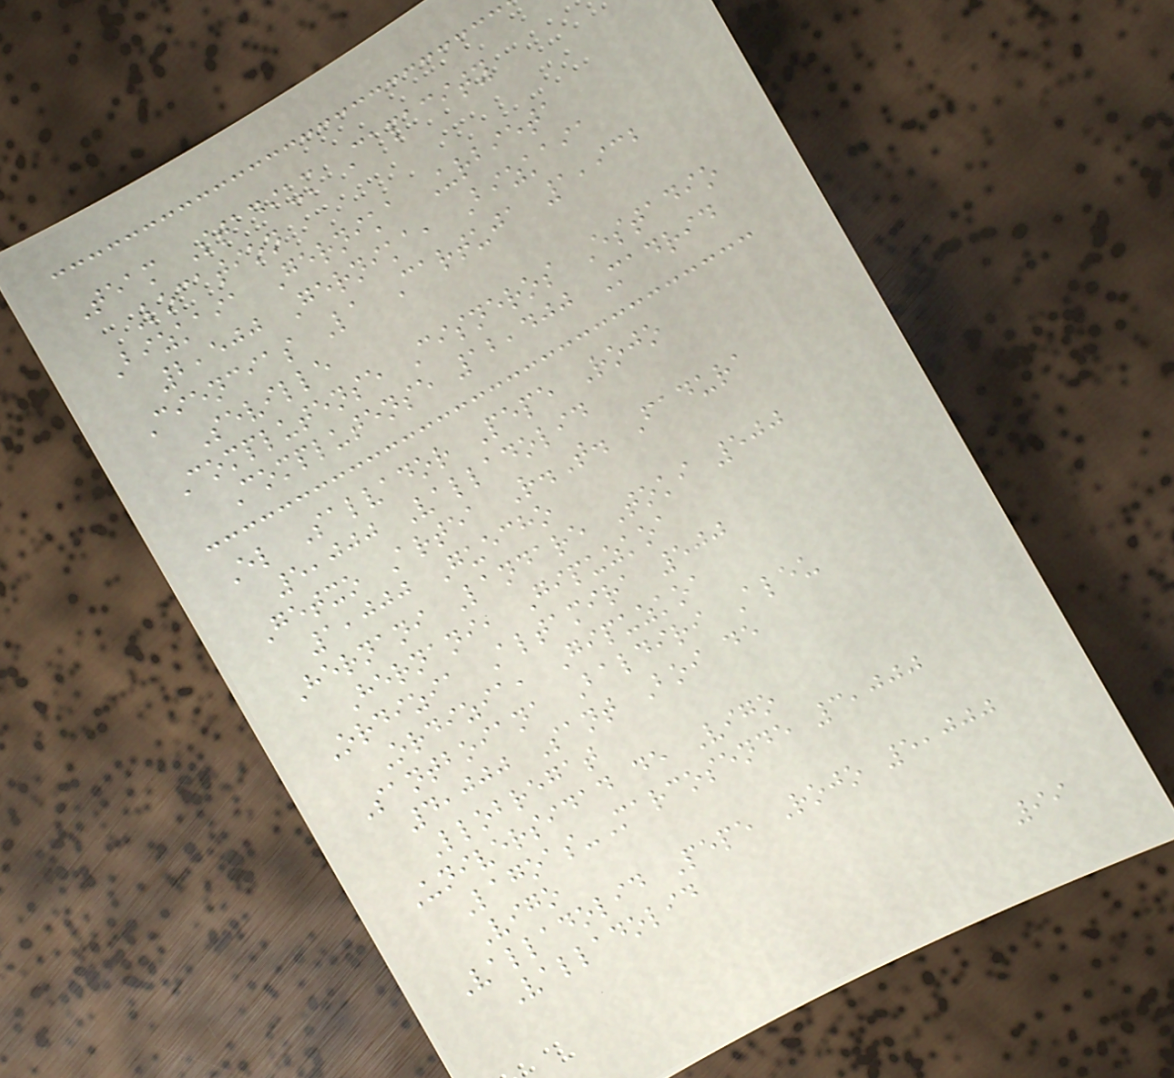Team Stadium Capacity
Location
Bizkaia Gernika Urbieta
2,500 Gernika, Bizkaia
Ciencias La Cartuja 1,932
Seville
Complutense Cisneros Estadio
Complutense 12,400 Madrid
El Salvador Pepe Rojo
5,000 Valladolid
Getxo Artea R.T. Fadura
1,000 Guecho
Hernani Landare Toki 500
Hernani, Gipuzkoa
Ordizia Altamira 500
Ordizia, Gipuzkoa
Santboiana Baldiri Aleu
4,000 Sant Boi de
Llobregat
Universidad de Vigo
Lagoas-Marcosende 3,000
Vigo
Valladolid Pepe Rojo 5,000
Valladolid
99
